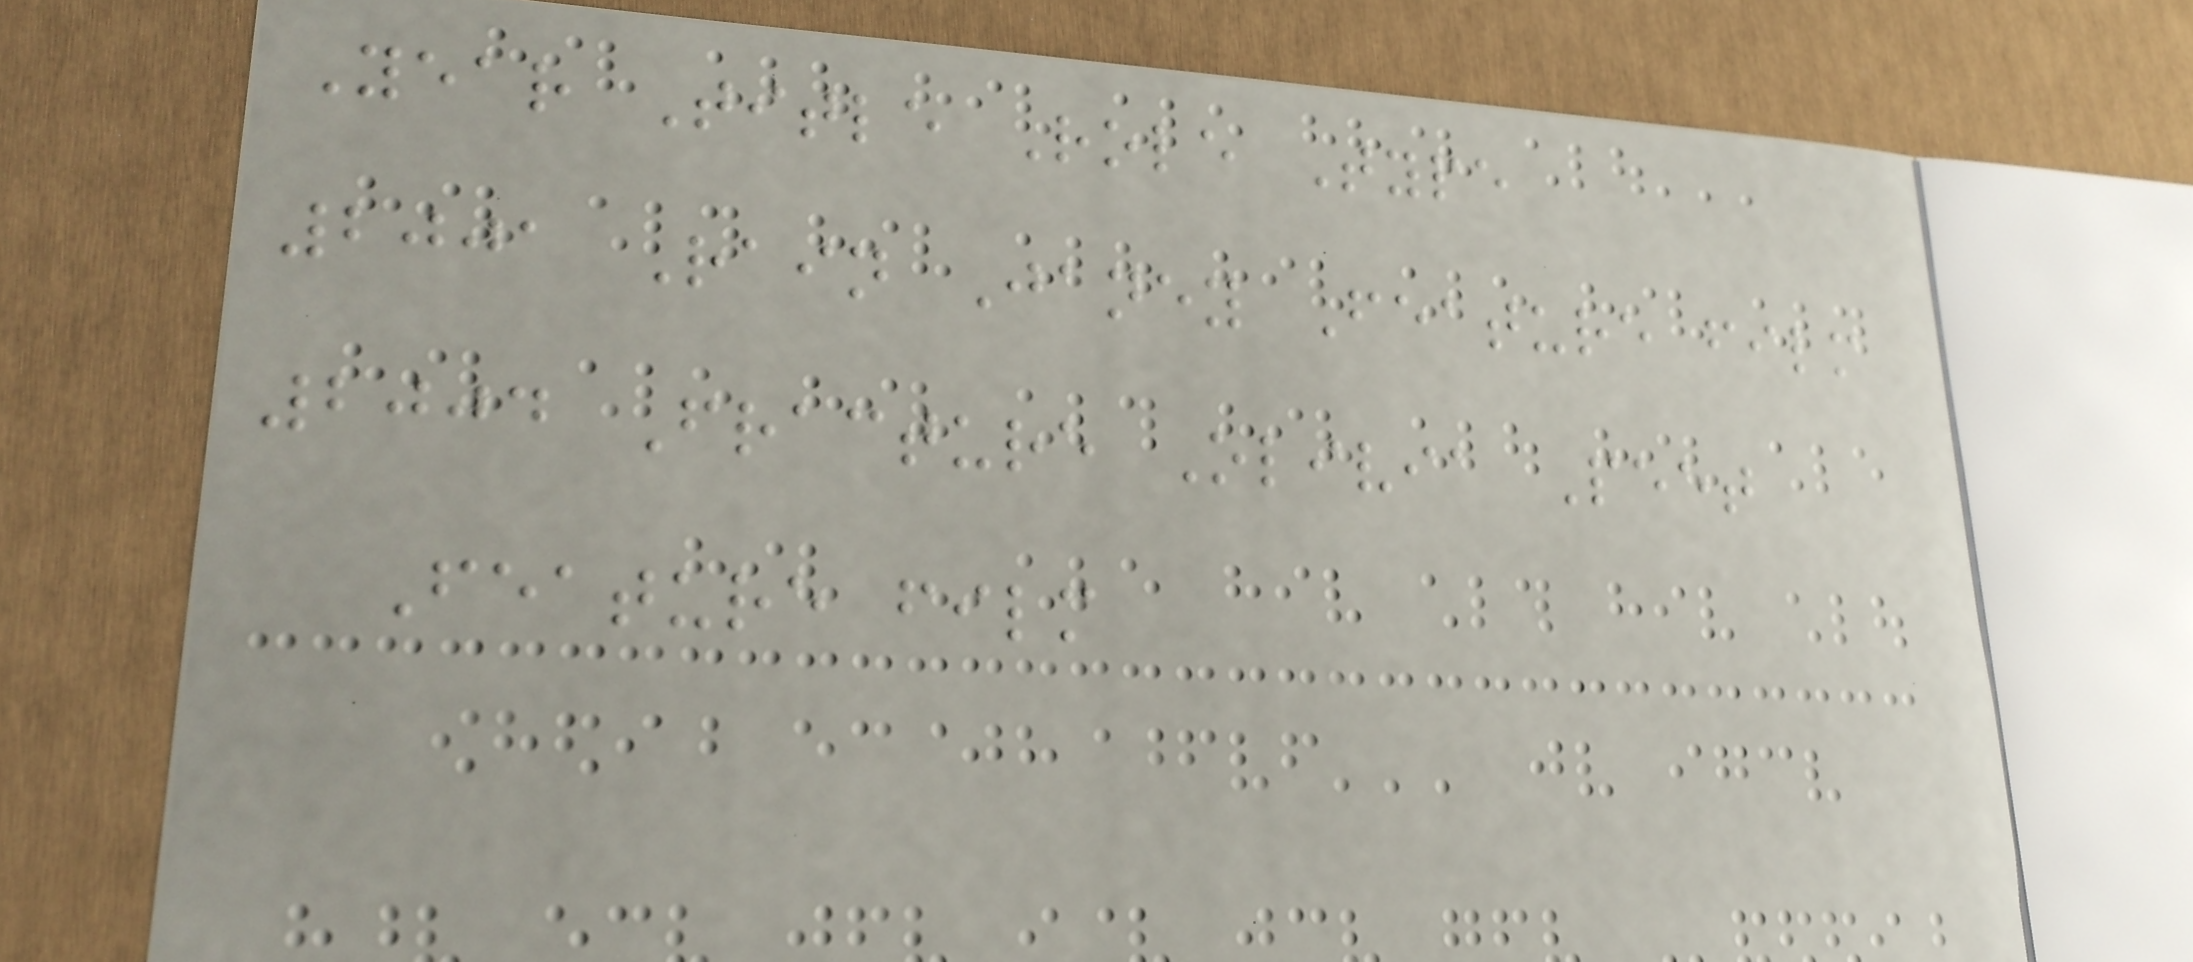Year Title Role Type
2001 Rain Janey Feature film
2004 Fracture Olivia Peet
Feature film
